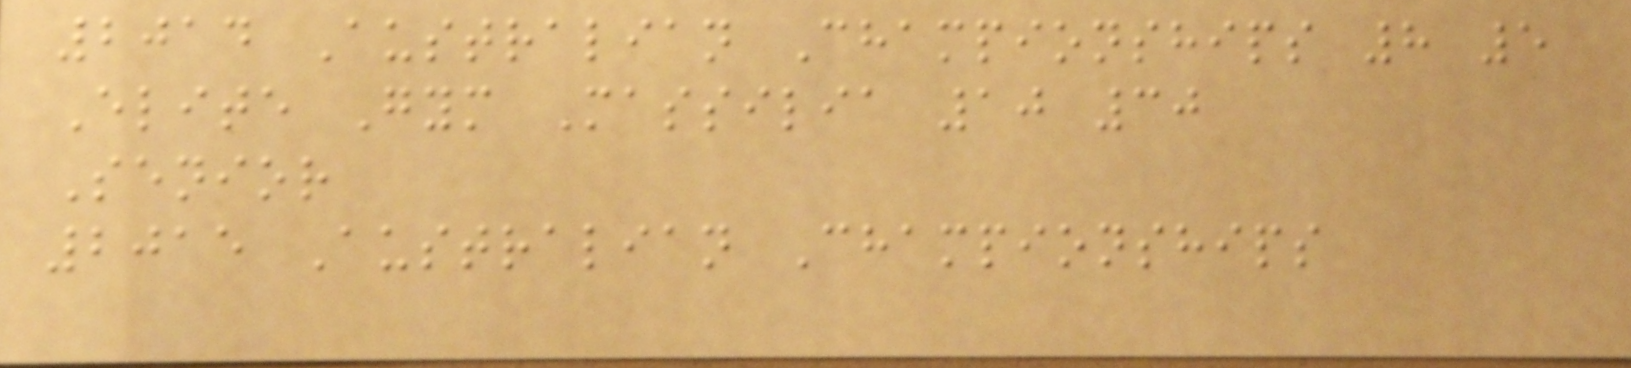2014 Australian Championships 8 5
Elite Gym Massilia 10 30
Senior
2015 Australian Championships
